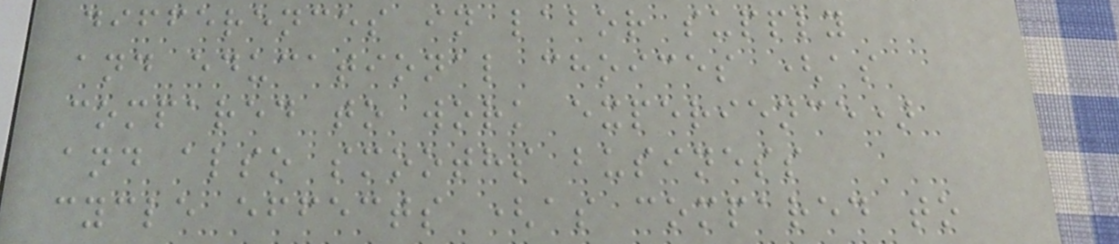differences in labor supply
and educational choices (as
compared to work experience)
and also smooths business
cycle effects (as compared to
